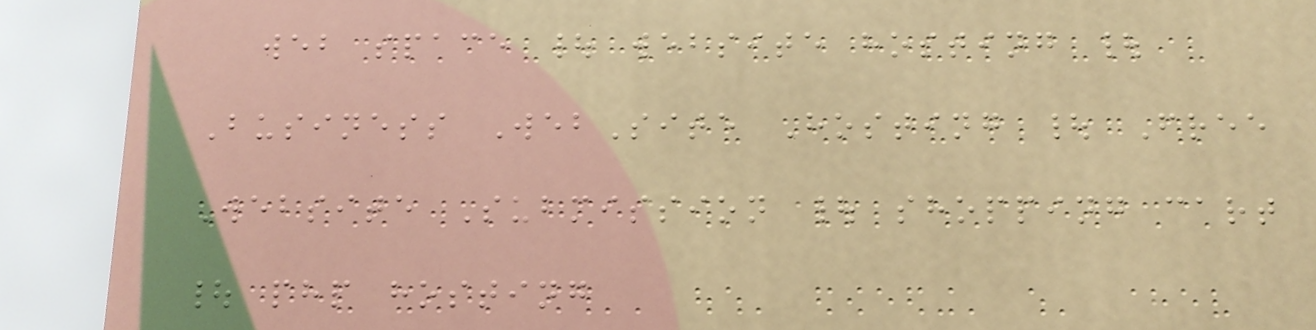web space | website hosting |
Business WebSite Hosting | Free
Website Submission | shopping cart
| php hosting
